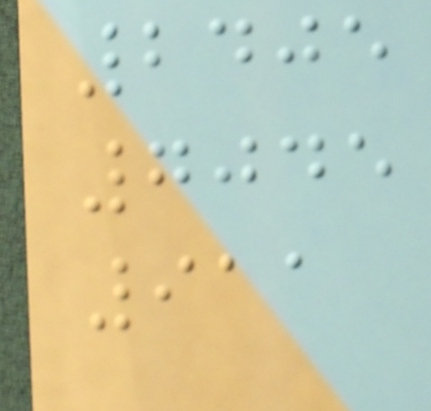2405
7045
911
